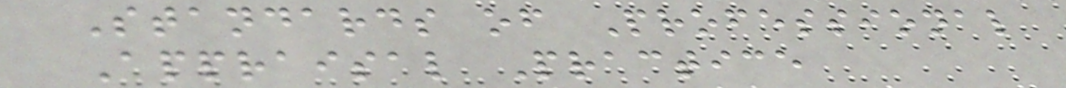Standards of Professional
Appraisal Practice
